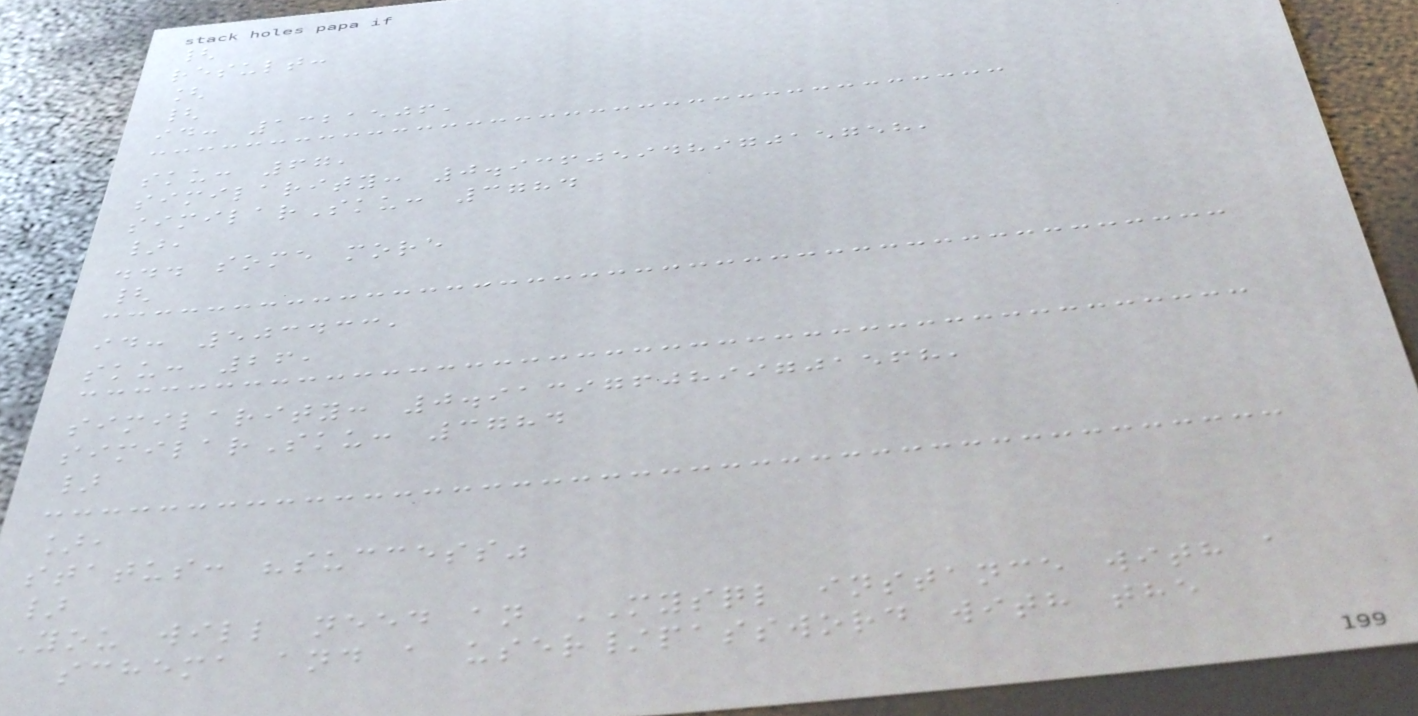{
result:
[
{
id: 1321506,
sku: 67,
similarity: 0.9360594897015758,
similarSku: 3784
},
... some more
{
id: 503433,
sku: 26,
similarity: 0.9139760899701568,
similarSku: 3784
}
],
status: "success"
}
You will need an MYSQL instance with a
schema and a user/password with the
